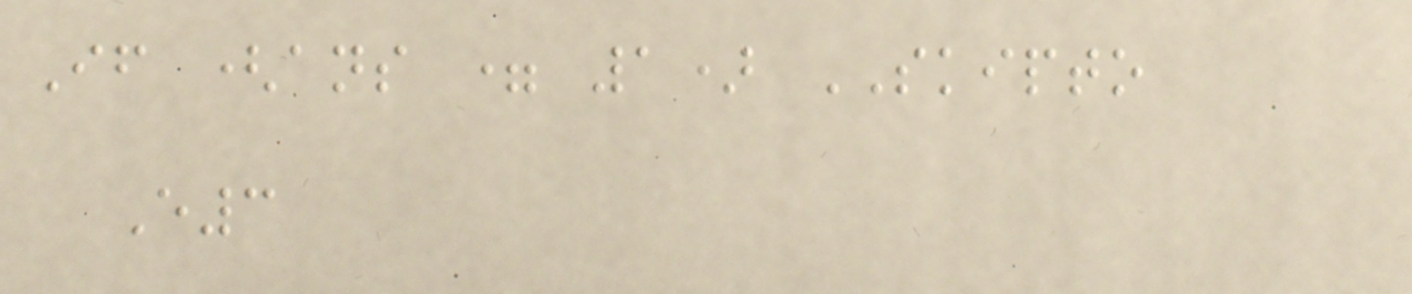If (ans = 1) SKIPTO
E3
